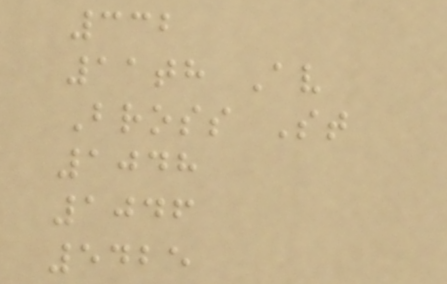332
11th Av
Bross St
1048
1046
5425
